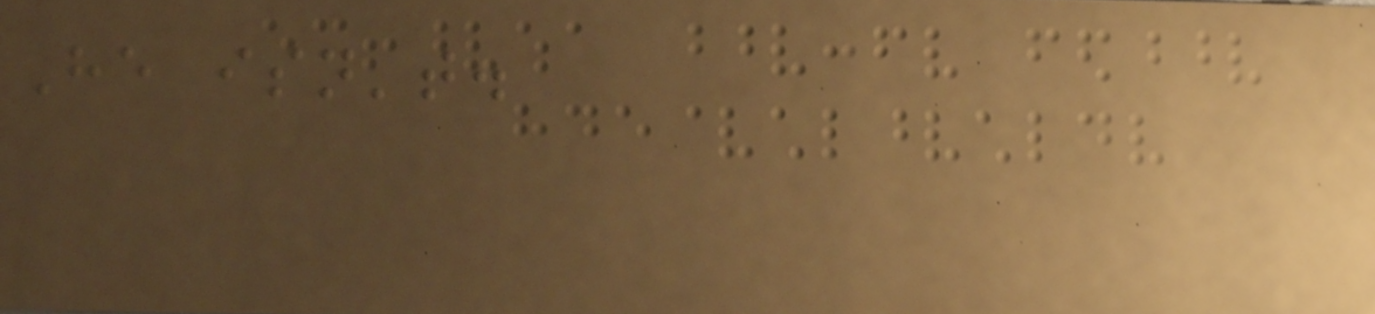He isn't.
